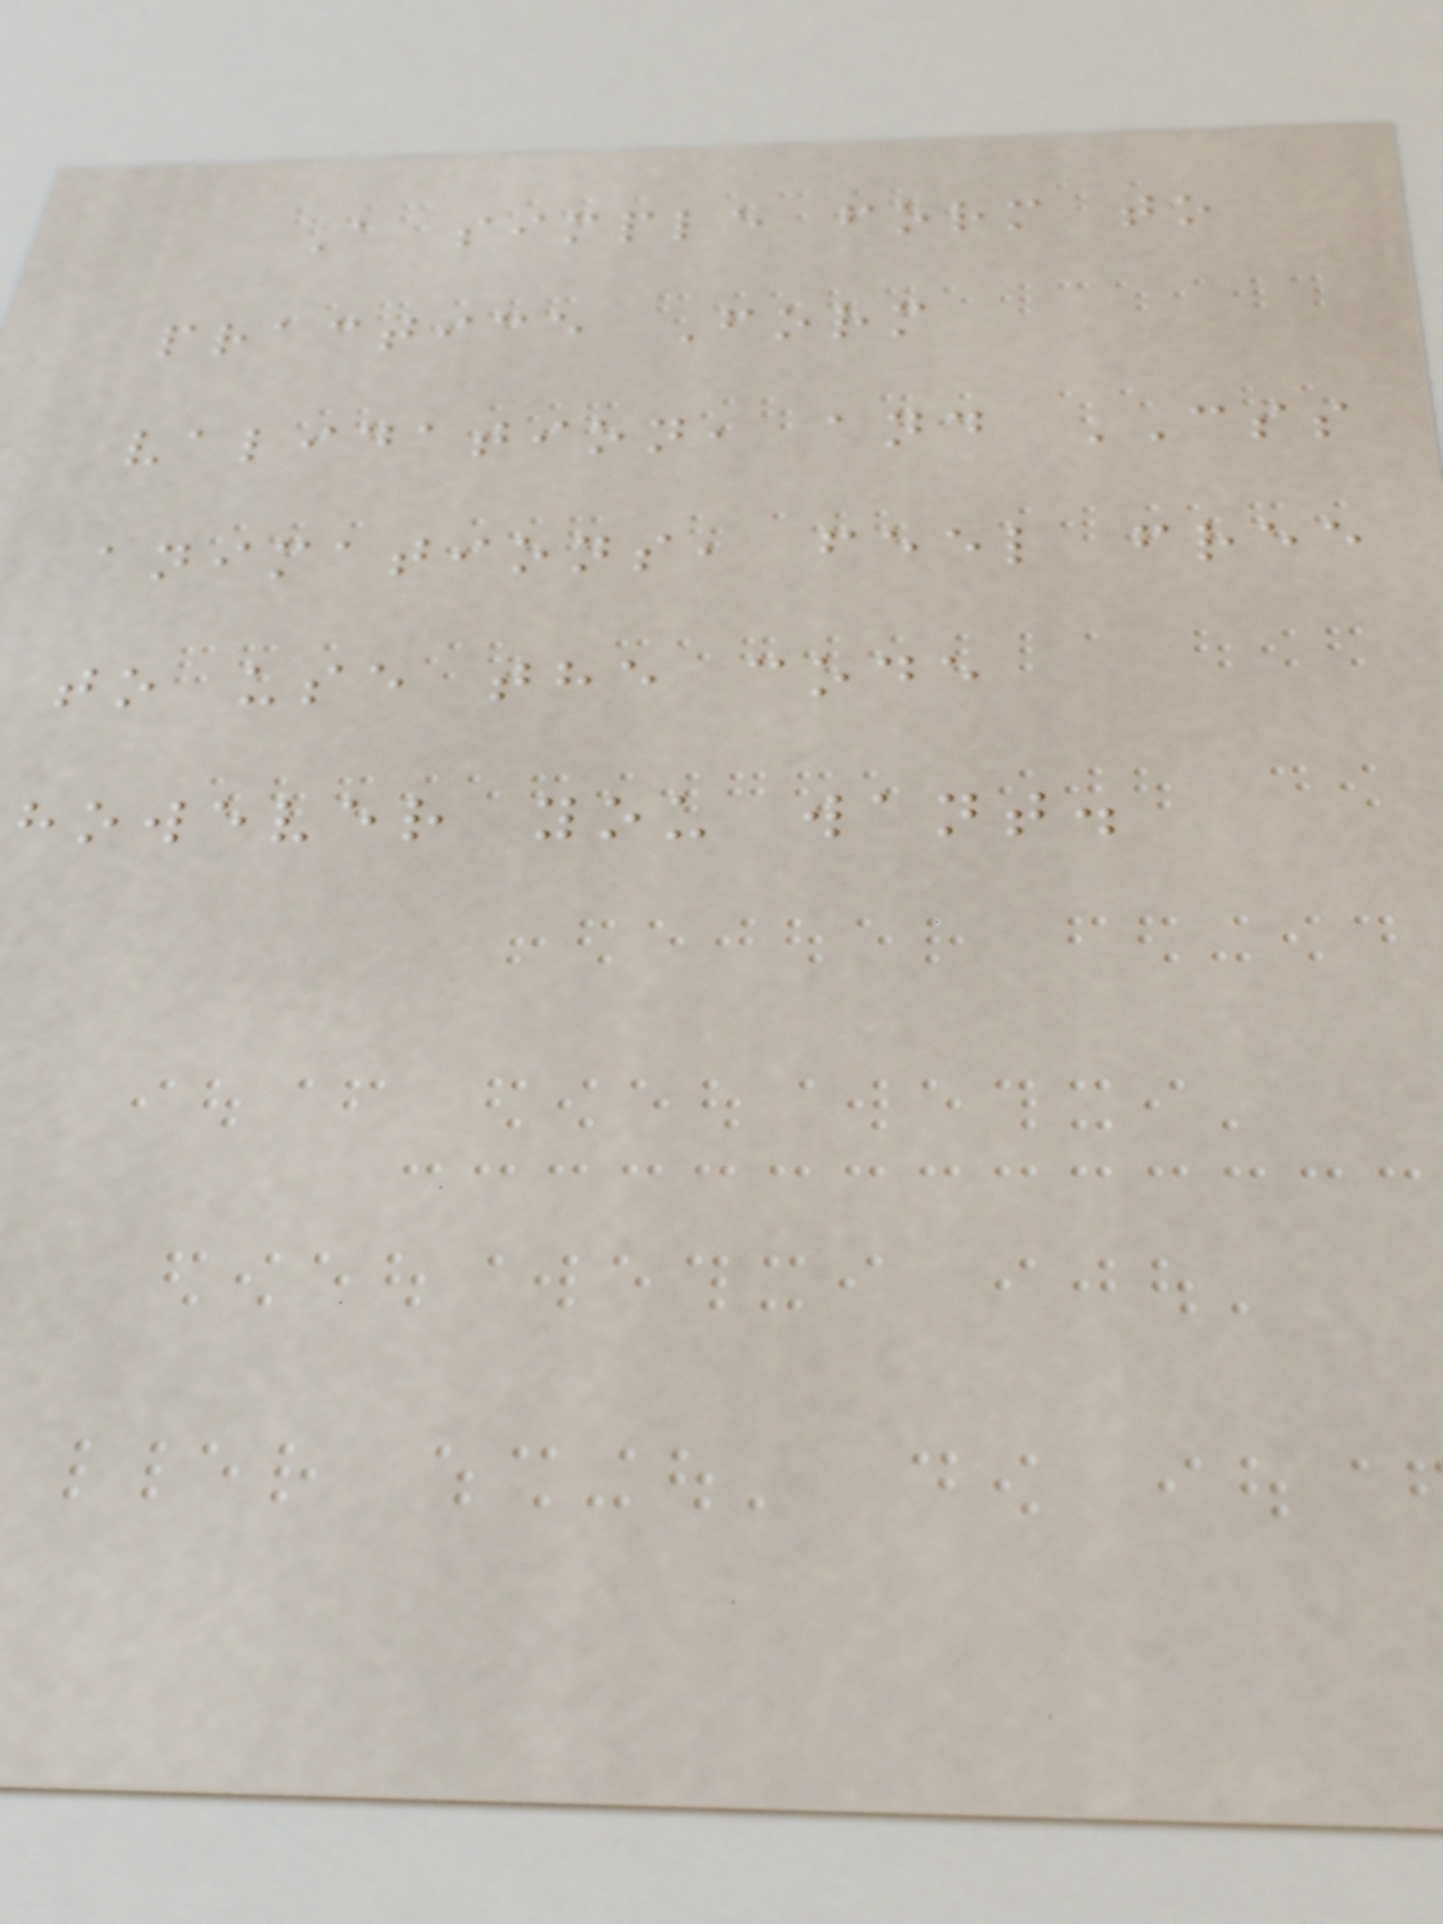A simple form to
practice Form
validation, and CSS
animations, feel free
to use the code
however you want.
